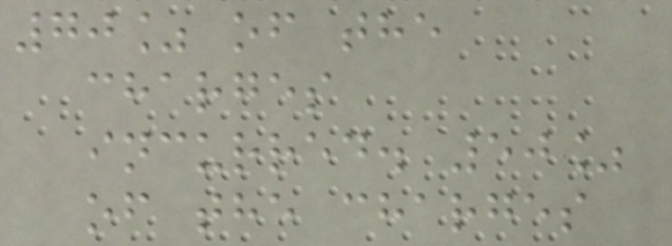70% of the
charges
incurred. 50%
of the charges
